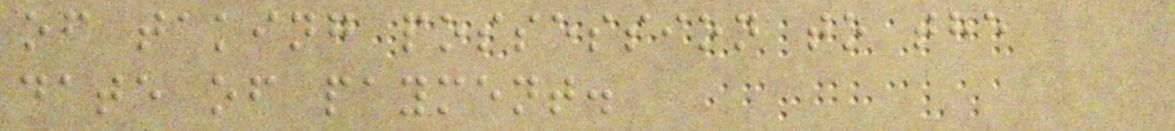of taking possession to the
date of payment.
